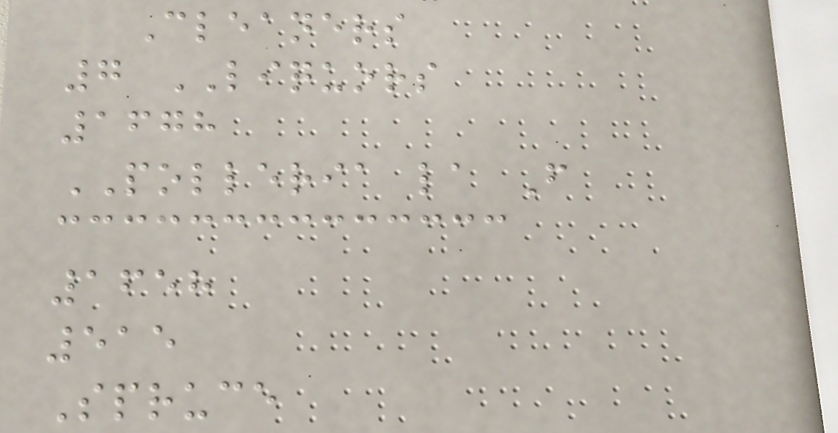Cleaners
7 LIQUORS
1678
POLLERIA la F
1658
515
Spruce
